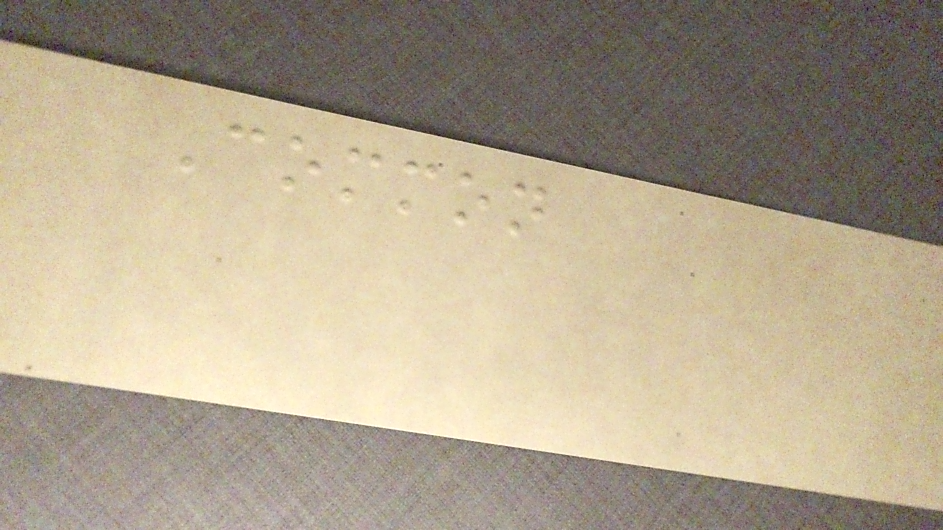Common
